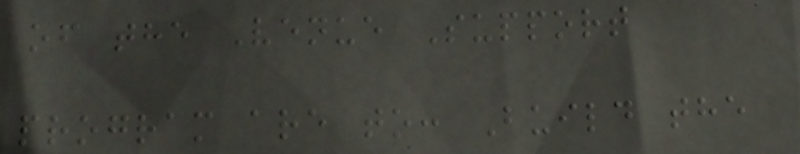of the Venue Support
program are to: Build the
